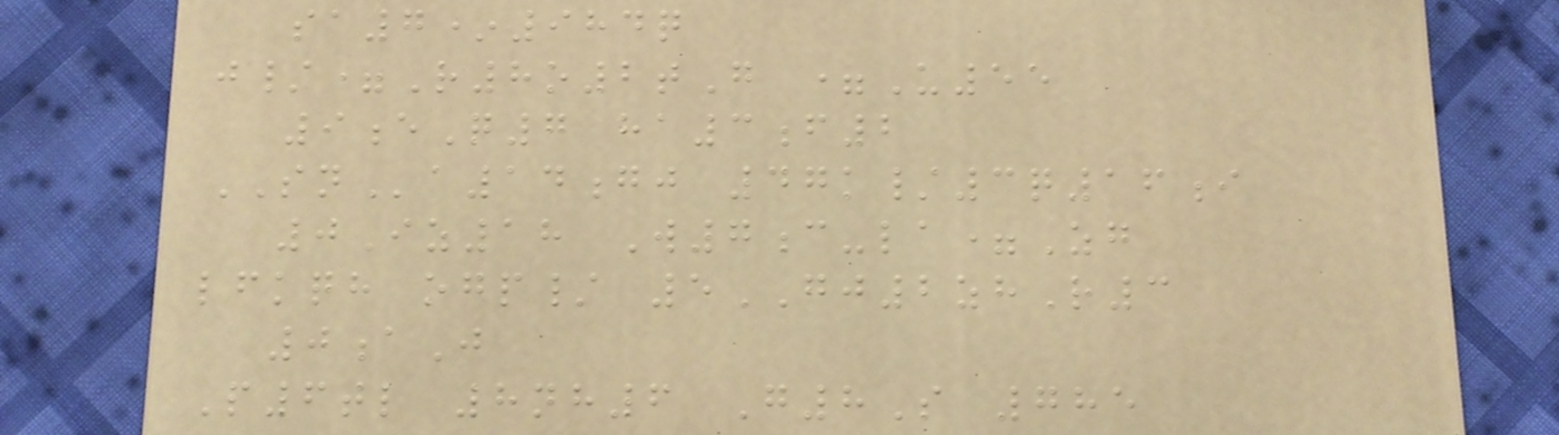sa7*984q
j/=R8o2tG =U55
9eQ7 ha3f2
SNa14gj 47k/3q16i
0Iz18 W7c-la=Zg
lfkqh ogp/ 5GJ2zhR3
0aJ
P6tl 8nh6 G8S 785
